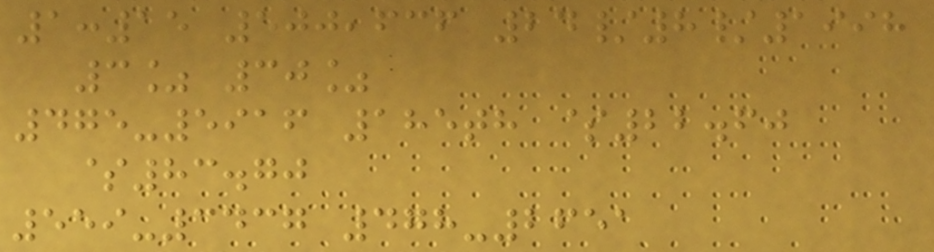1:15 500,636 24/8/1998
3% 30%
475-5916 185th $22.60
$83.70
559-3437 478-2651
